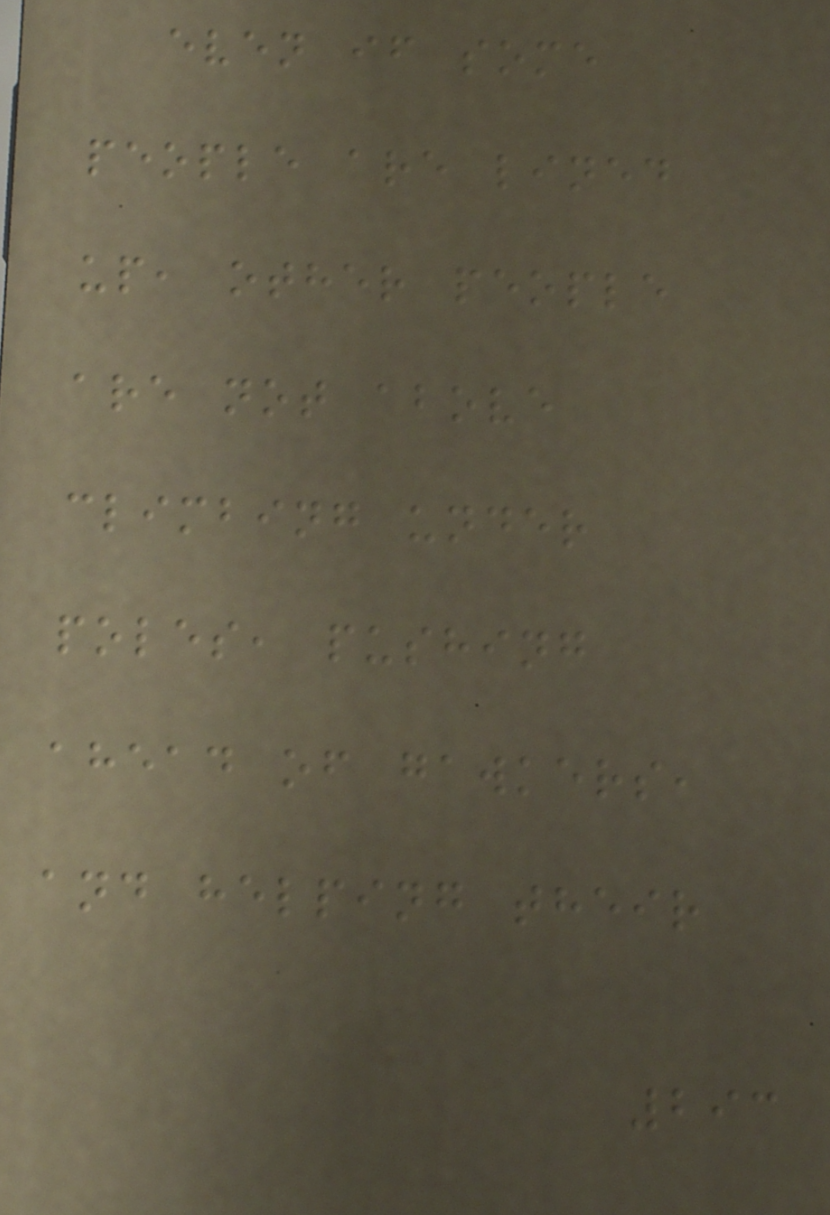even if some
people are lined
up, other people
are not above
climbing under
poles, pushing
ahead of gawkers,
and helping their
293
